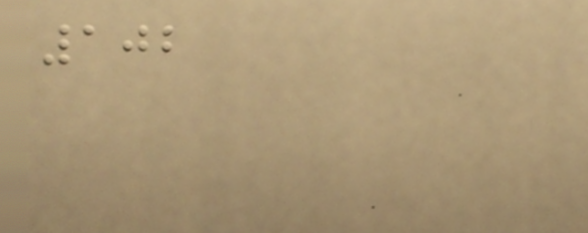102
